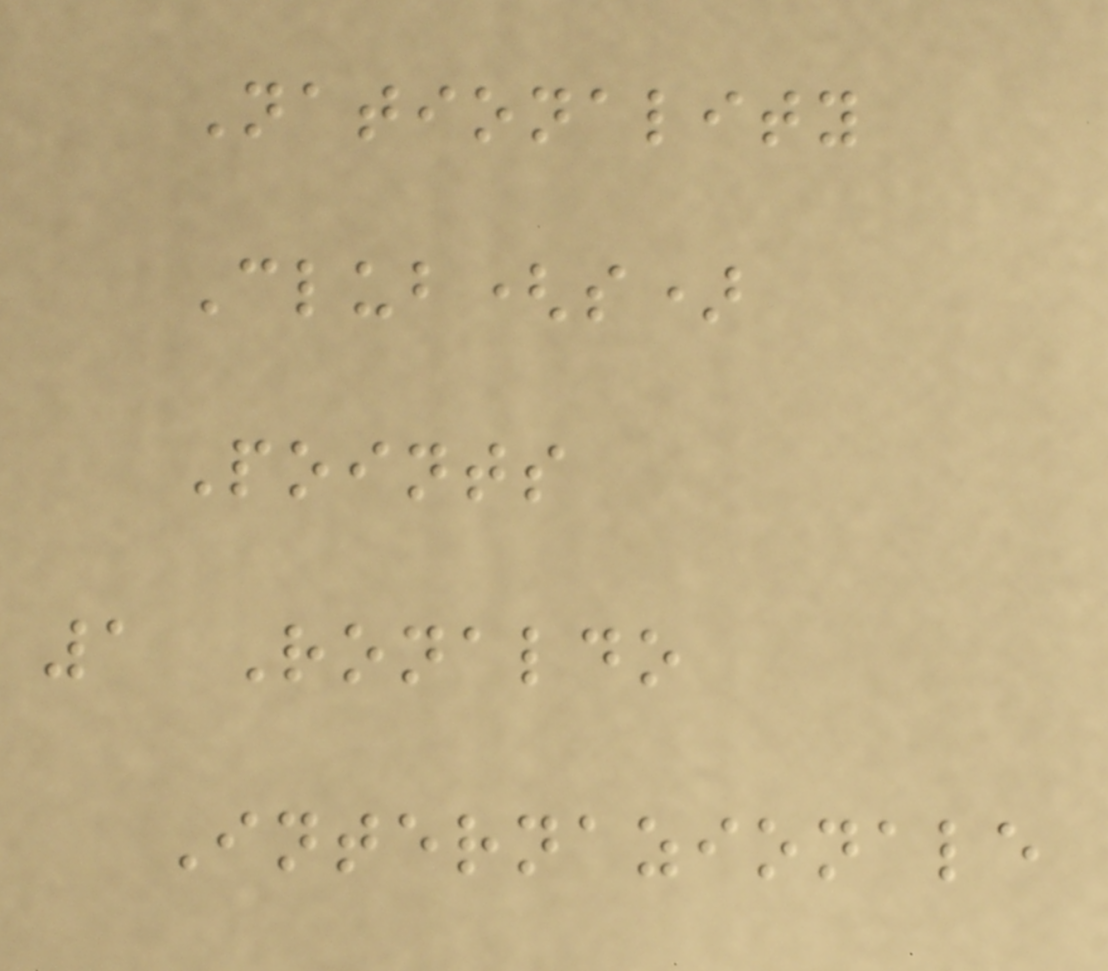Nationality
Club(s)
Points
1 Ronaldo
Internazionale
